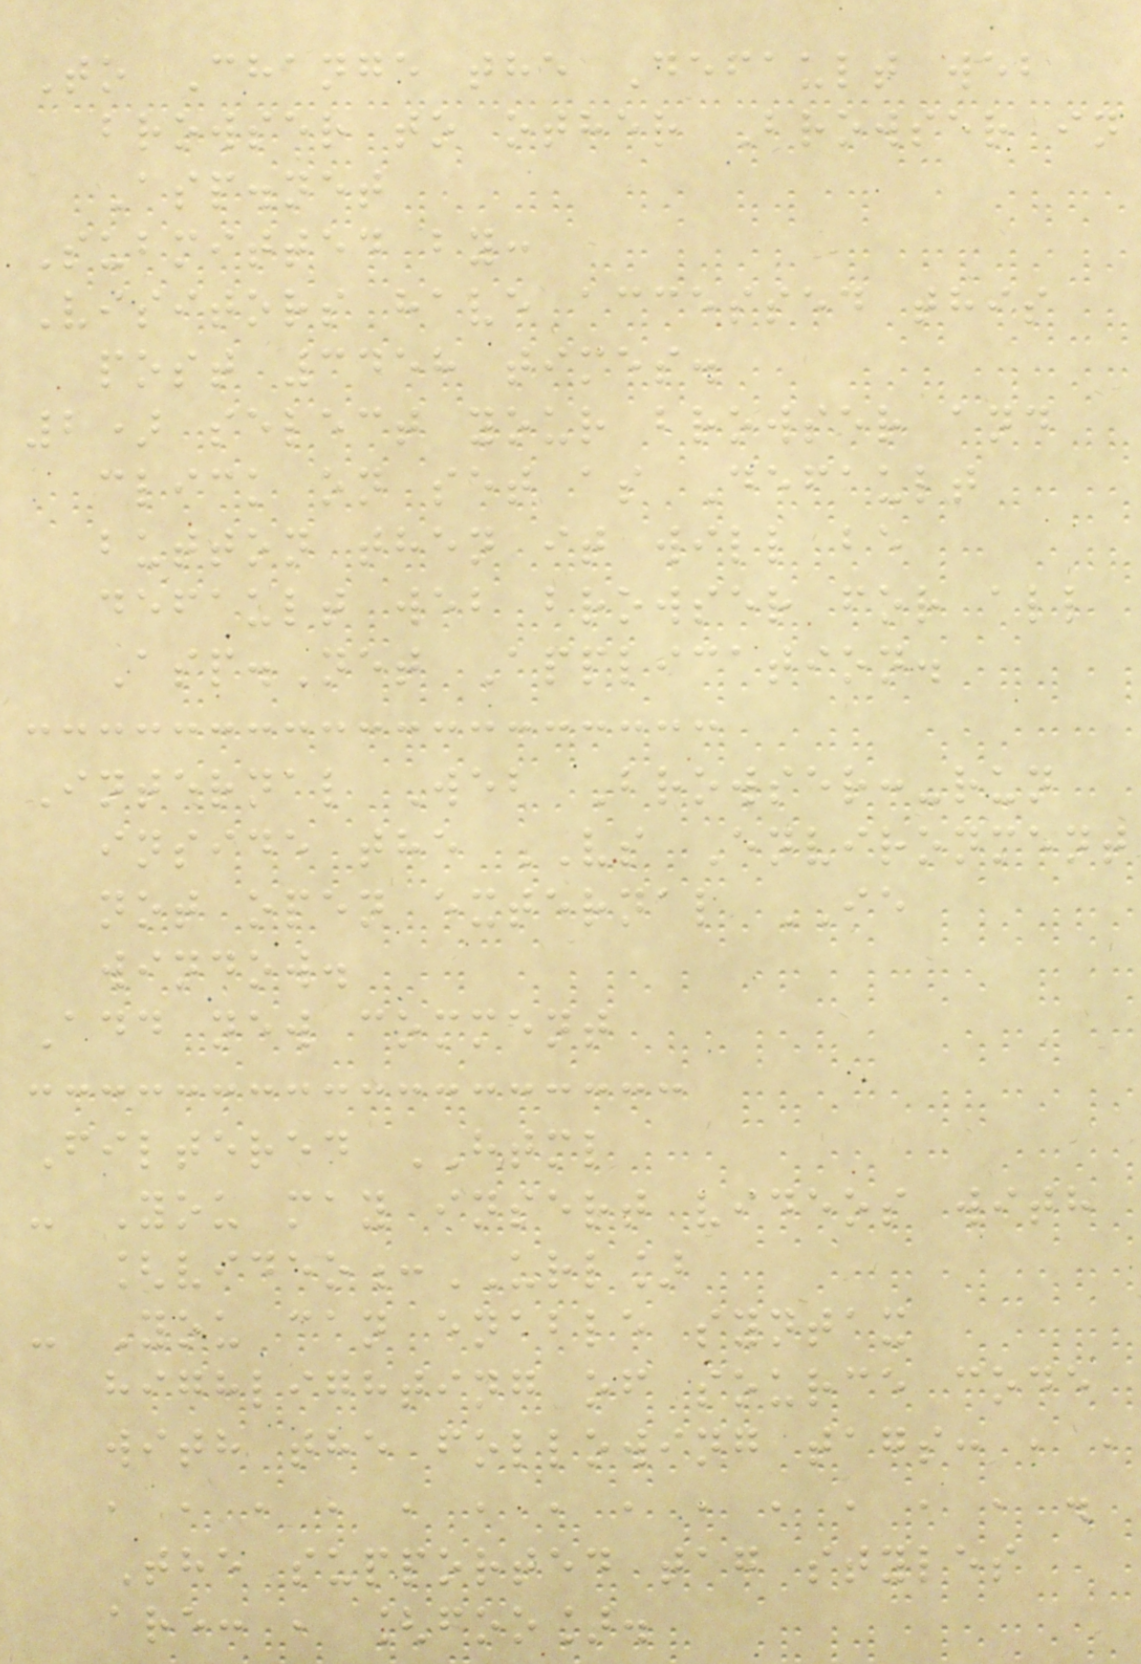To Change the Default web
browser to other Browser in
Asp.net
Submitted by:
Visitors have accessed this
post 3458 times.
2) select your browser and
click on set as Default
button then it will be
default web browser for all
Asp.Net Application.
Internal Web Browser:-run
inside the VS Environment
not open external IE
window.
Add new comment
Filtered HTML
- You may insert videos with
[video:URL]
- You can enable syntax
highlighting of source code
with the following tags: , ,
, , , , , , , , , , , , , .
The supported tag styles
are: , [foo].
